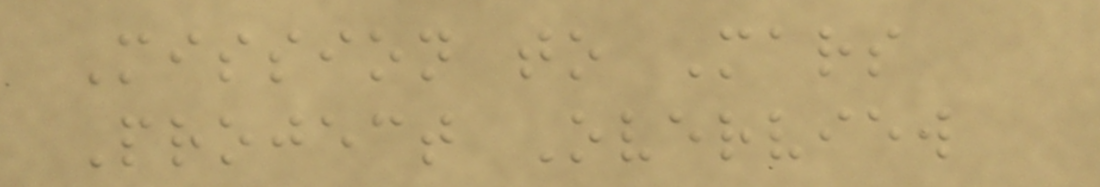Mission to Mars
Project Overview
